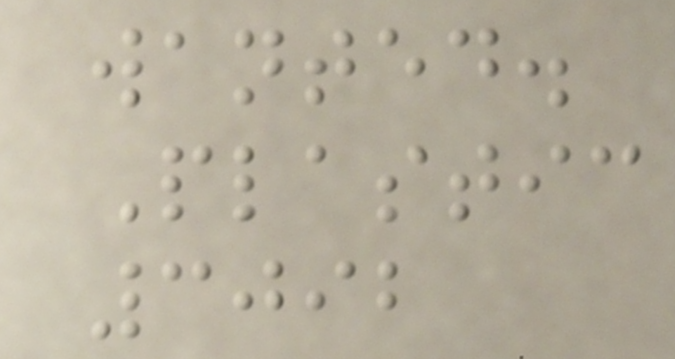wanted.
Plastic
3092
